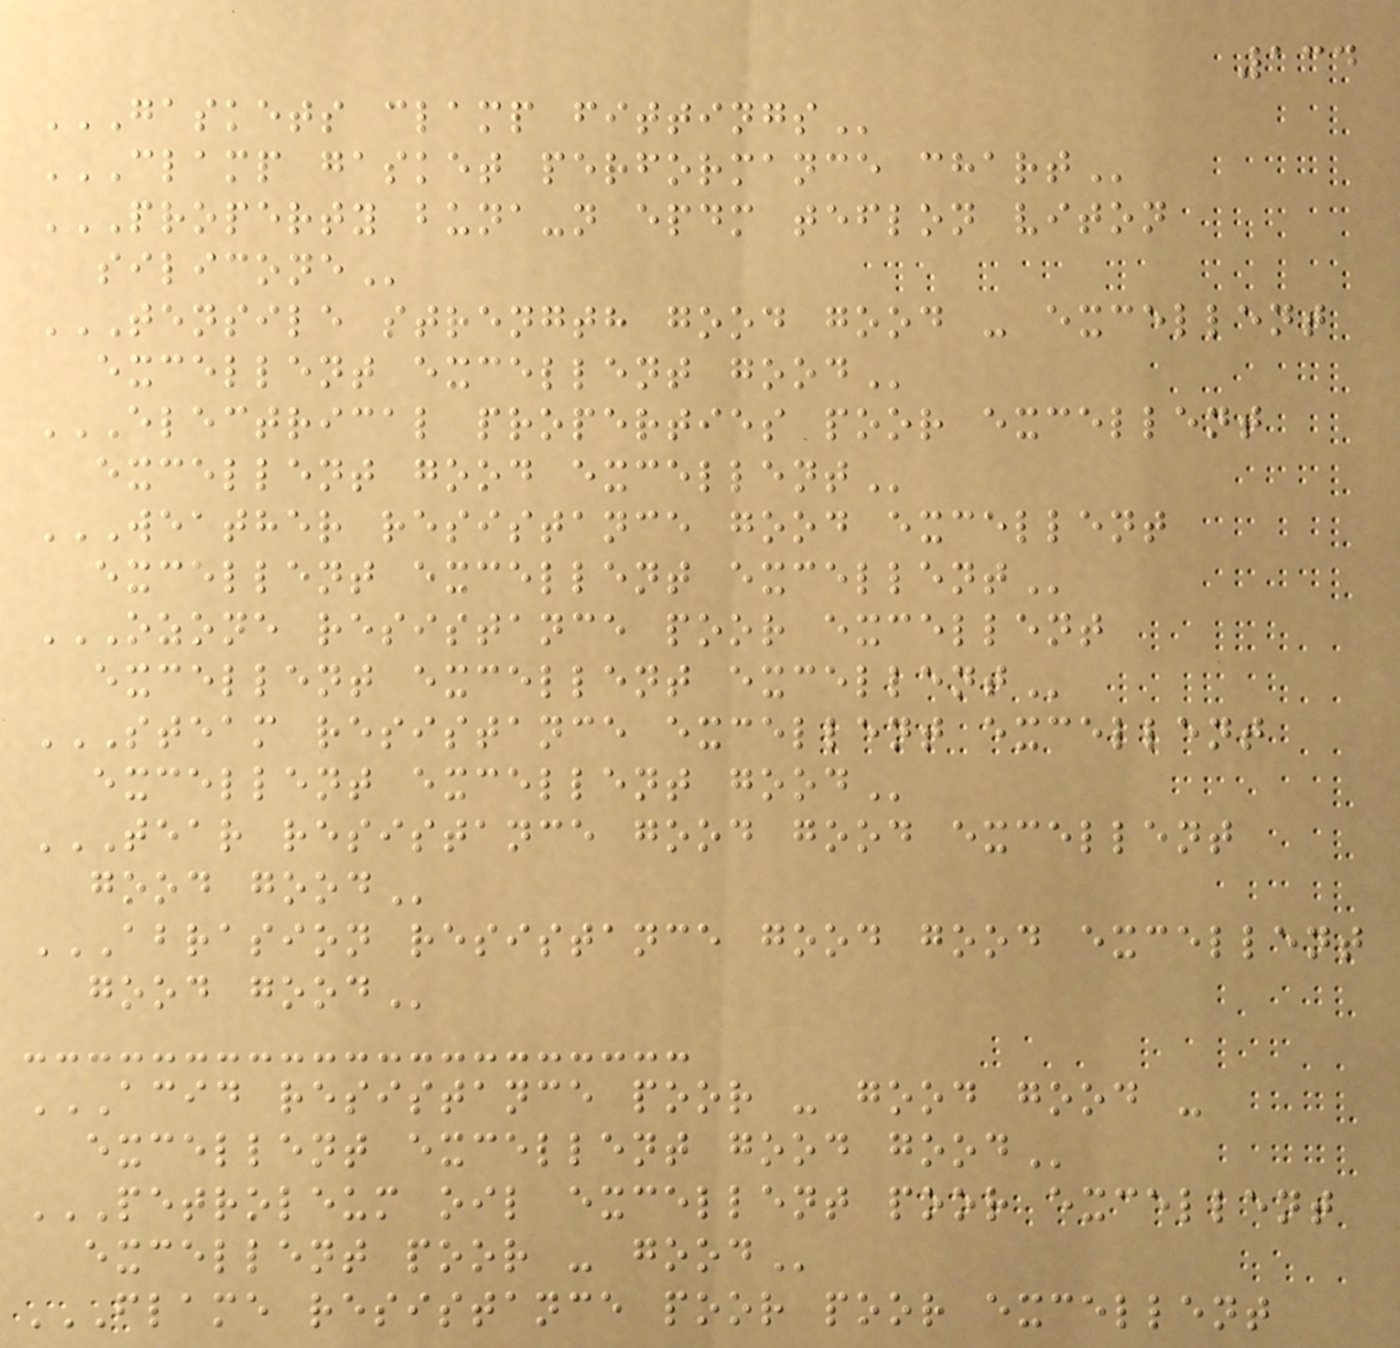134
GASKETS CLAMP FITTINGS
CLAMP GASKET PERFORMANCE CHART
PROPERTY BUNA-N EPDM TEFLON VITON
SILICONE
TENSILE STRENGTH GOOD GOOD - EXCELLENT
EXCELLENT EXCELLENT GOOD
ELECTRICAL PROPERTIES POOR EXCELLENT
EXCELLENT GOOD EXCELLENT
WEATHER RESISTANCE GOOD EXCELLENT
EXCELLENT EXCELLENT EXCELLENT
OZONE RESISTANCE POOR EXCELLENT
EXCELLENT EXCELLENT EXCELLENT
STEAM RESISTANCE EXCELLENT EXCELLENT
EXCELLENT EXCELLENT GOOD
TEAR RESISTANCE GOOD GOOD EXCELLENT
GOOD GOOD
ABRASION RESISTANCE GOOD GOOD EXCELLENT
GOOD GOOD
ACID RESISTANCE POOR - GOOD GOOD -
EXCELLENT EXCELLENT GOOD GOOD
PETROLEUM OIL EXCELLENT POOR EXCELLENT
EXCELLENT POOR - GOOD
FLAME RESISTANCE POOR POOR EXCELLENT
